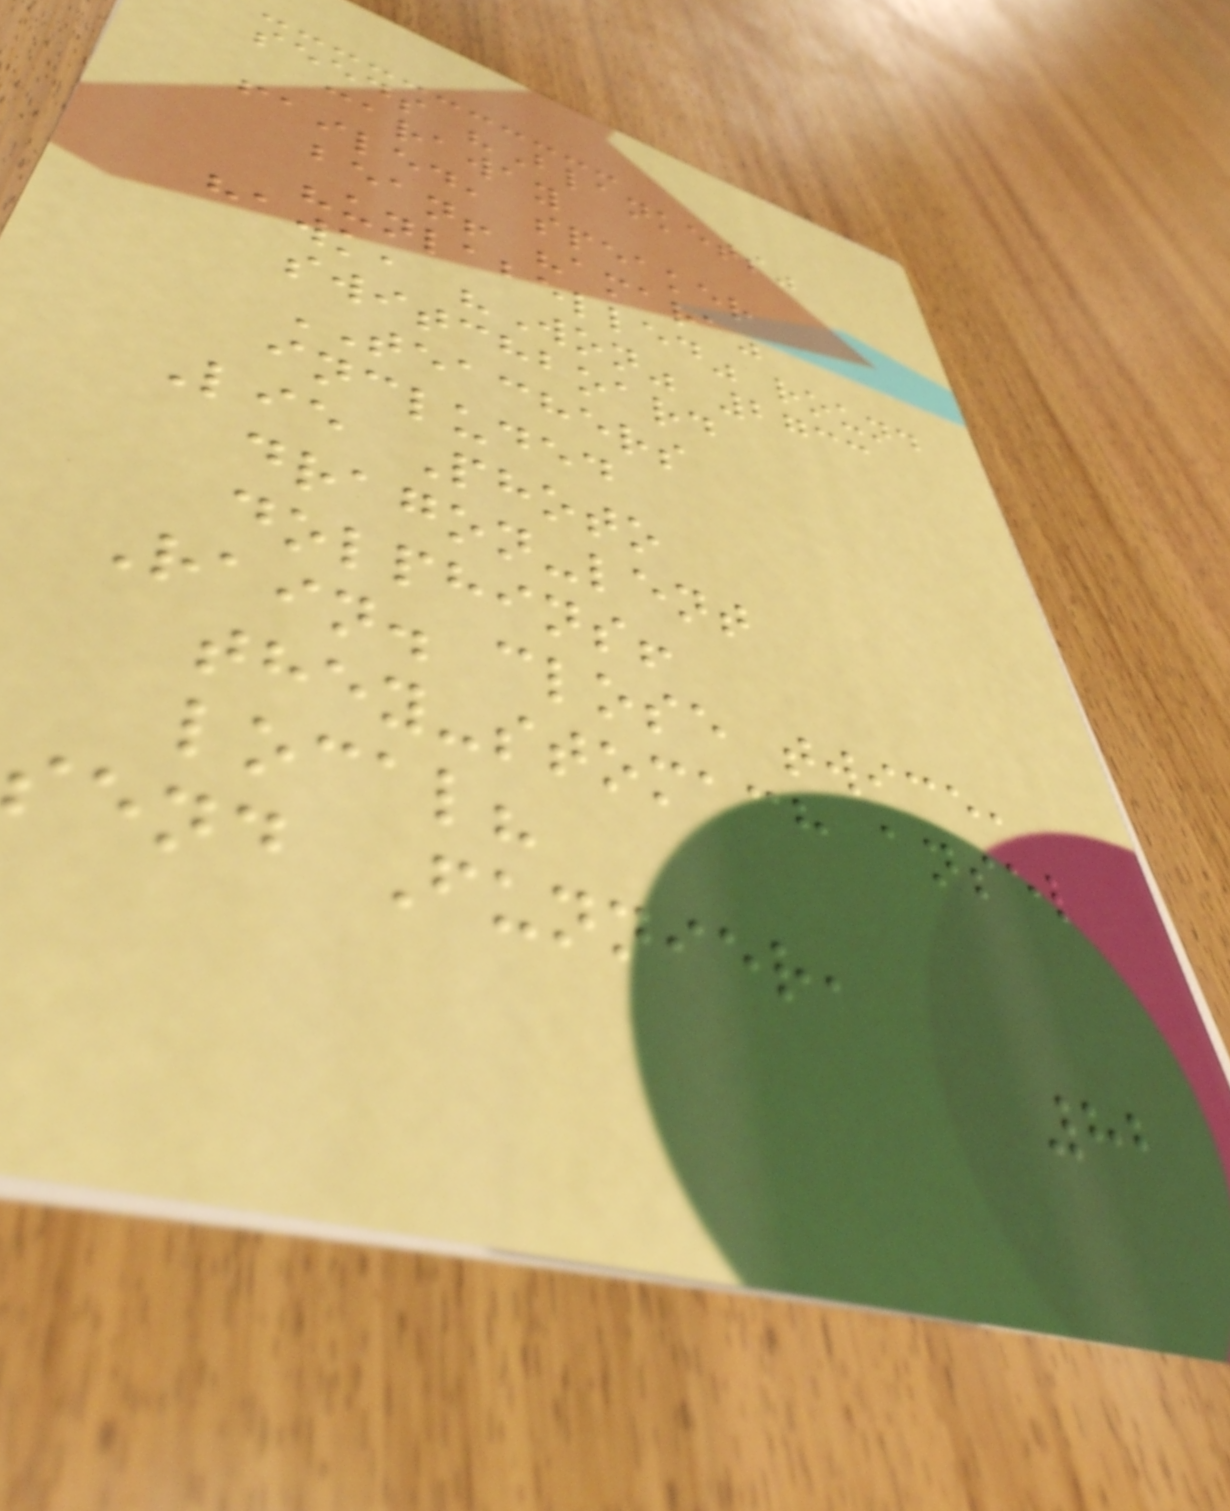seeds "Blankets"
caraway
failed, speaker
bean! "amara"
"unlabelled" round
hawk, "Won" 2733
switchboard
TEACHERS
included
Lie Photo
dragon-lent
dolphins!
Rain. close twice,
they-stomach ansel
local?
send Funnier,
82
